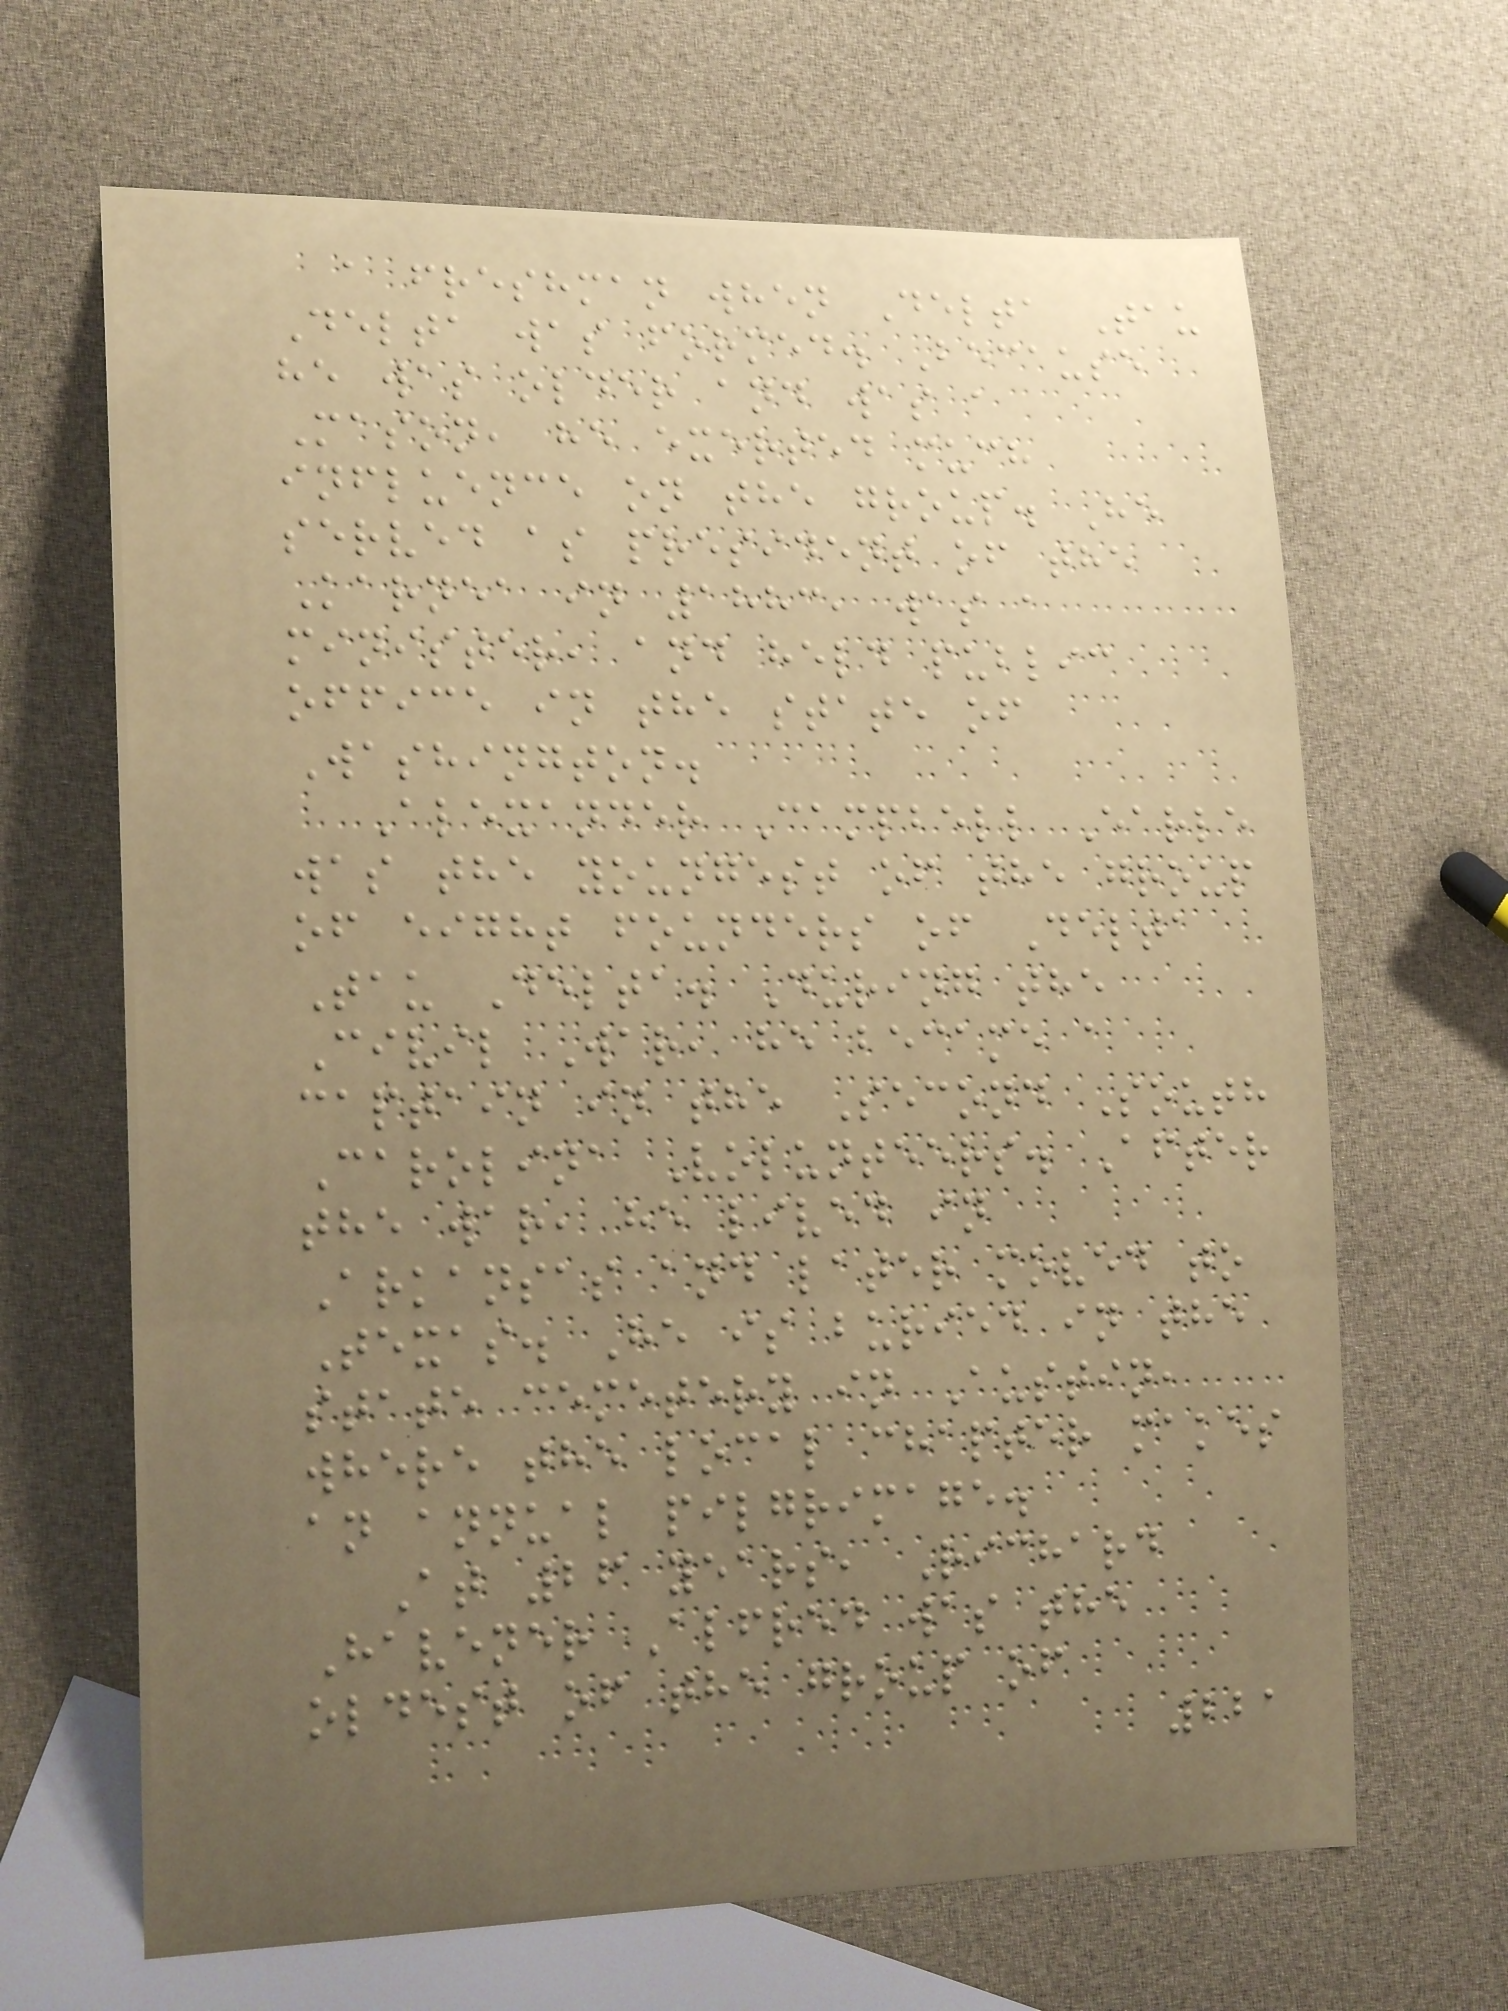a freshman when Delta Tau
Delta was formed. Because
he was older and was a
Mason, he exerted much
influence on the group. He
served as president of the
Karnea in 1883, was a
minister, and held public
office in the state of
Washington.
Alexander Campbell Earle
was the youngest of the group
of eight founders of Delta
Tau Delta. During the
Civil War, he became a
captain in the Second South
Carolina Volunteers. After
the war, he lived in
Arkansas and later moved to
Texas. He is buried in the
state cemetery in Austin,
where the local chapter makes
an annual pilgrimage.
At 26 years, Richard
Havener Alfred was the
oldest of the group of
221
